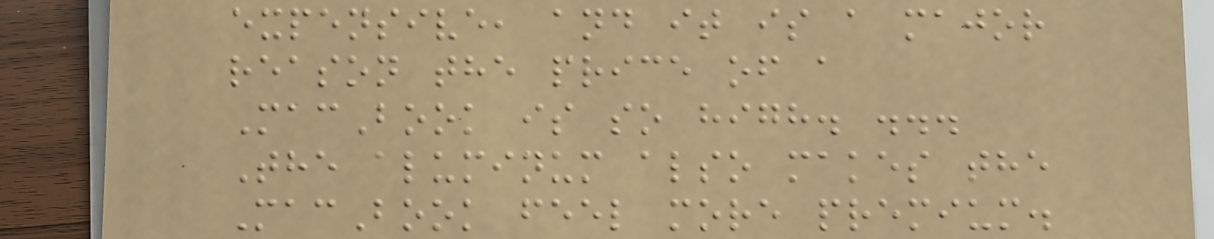expensive, and it is a major
reason the price of a
MacBook is so high. ...
The aluminum also makes the
MacBook feel more premium.
